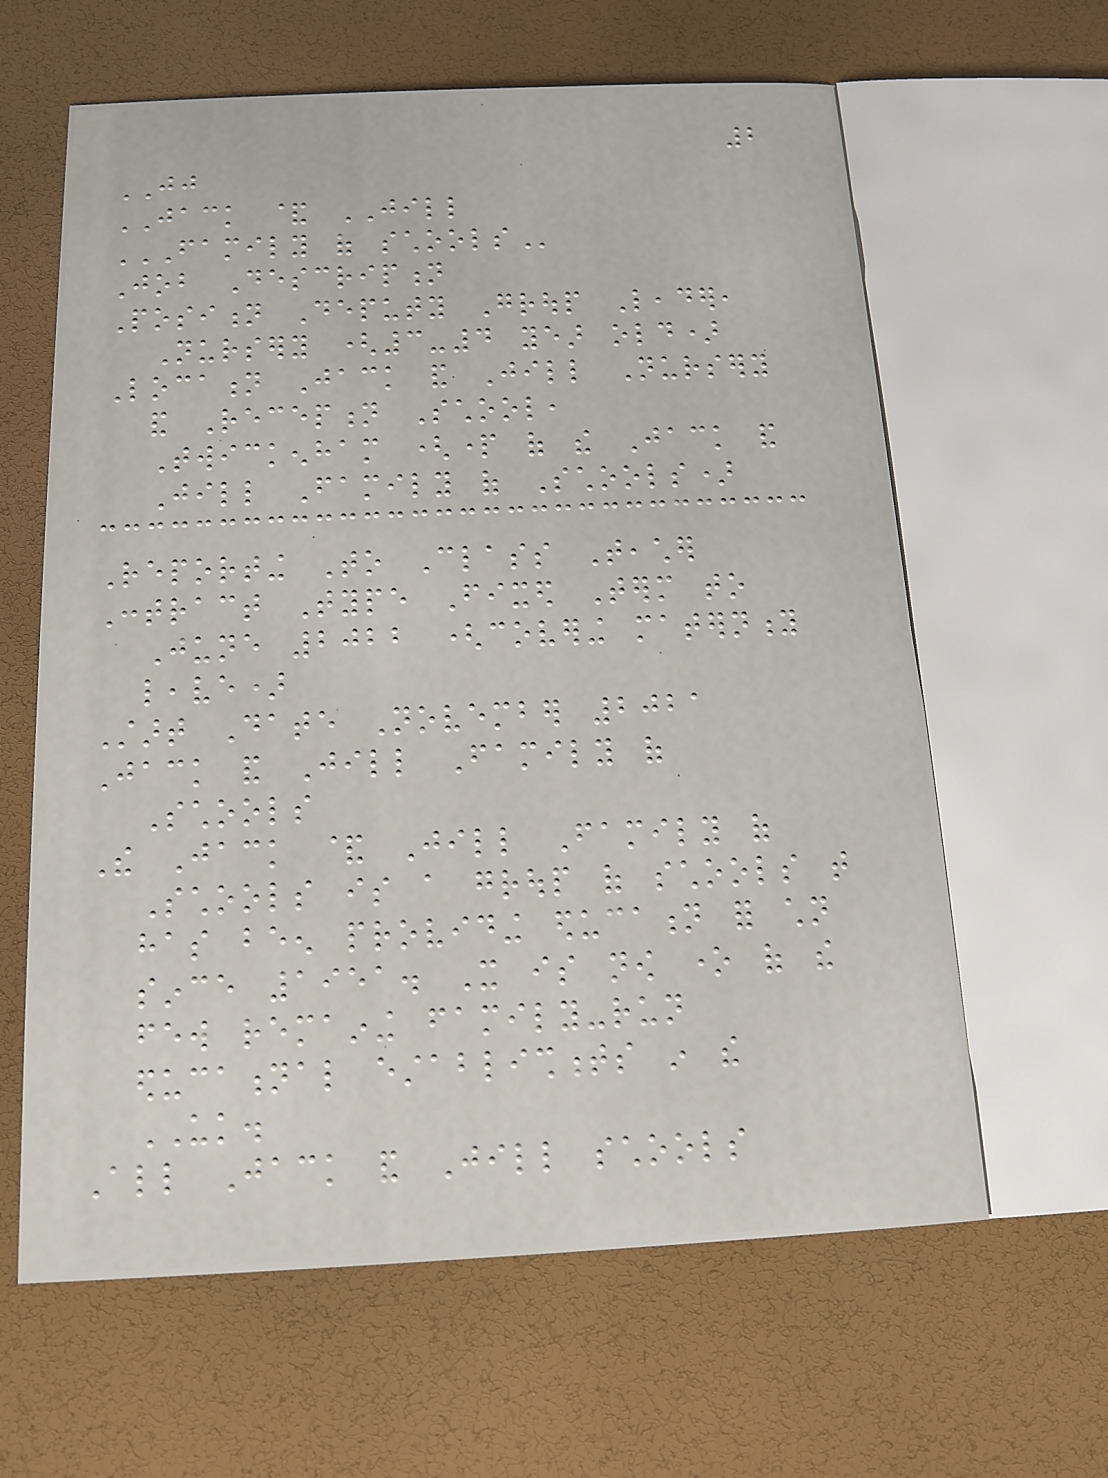2
JJ
JACK & JILL
FAMILY OF SCHOOLS
Job Description
Position Deputy Group Leader,
Nursery (3-4 year old)
Location Jack and Jill Nursery
and Reception School,
Twickenham (part of the Jack and
Jill Family of Schools)
Reporting To Class Teacher
Contract Type Fixed Term to
June 2022 (covering maternity
leave)
Start Date November 2021
Jack and Jill Family of
Schools
The Jack & Jill Family of
Schools is a group of schools that
has been providing education for children
since 1951. It is now one of the
few remaining family-run
educational establishments in the
UK.
All Jack and Jill schools
